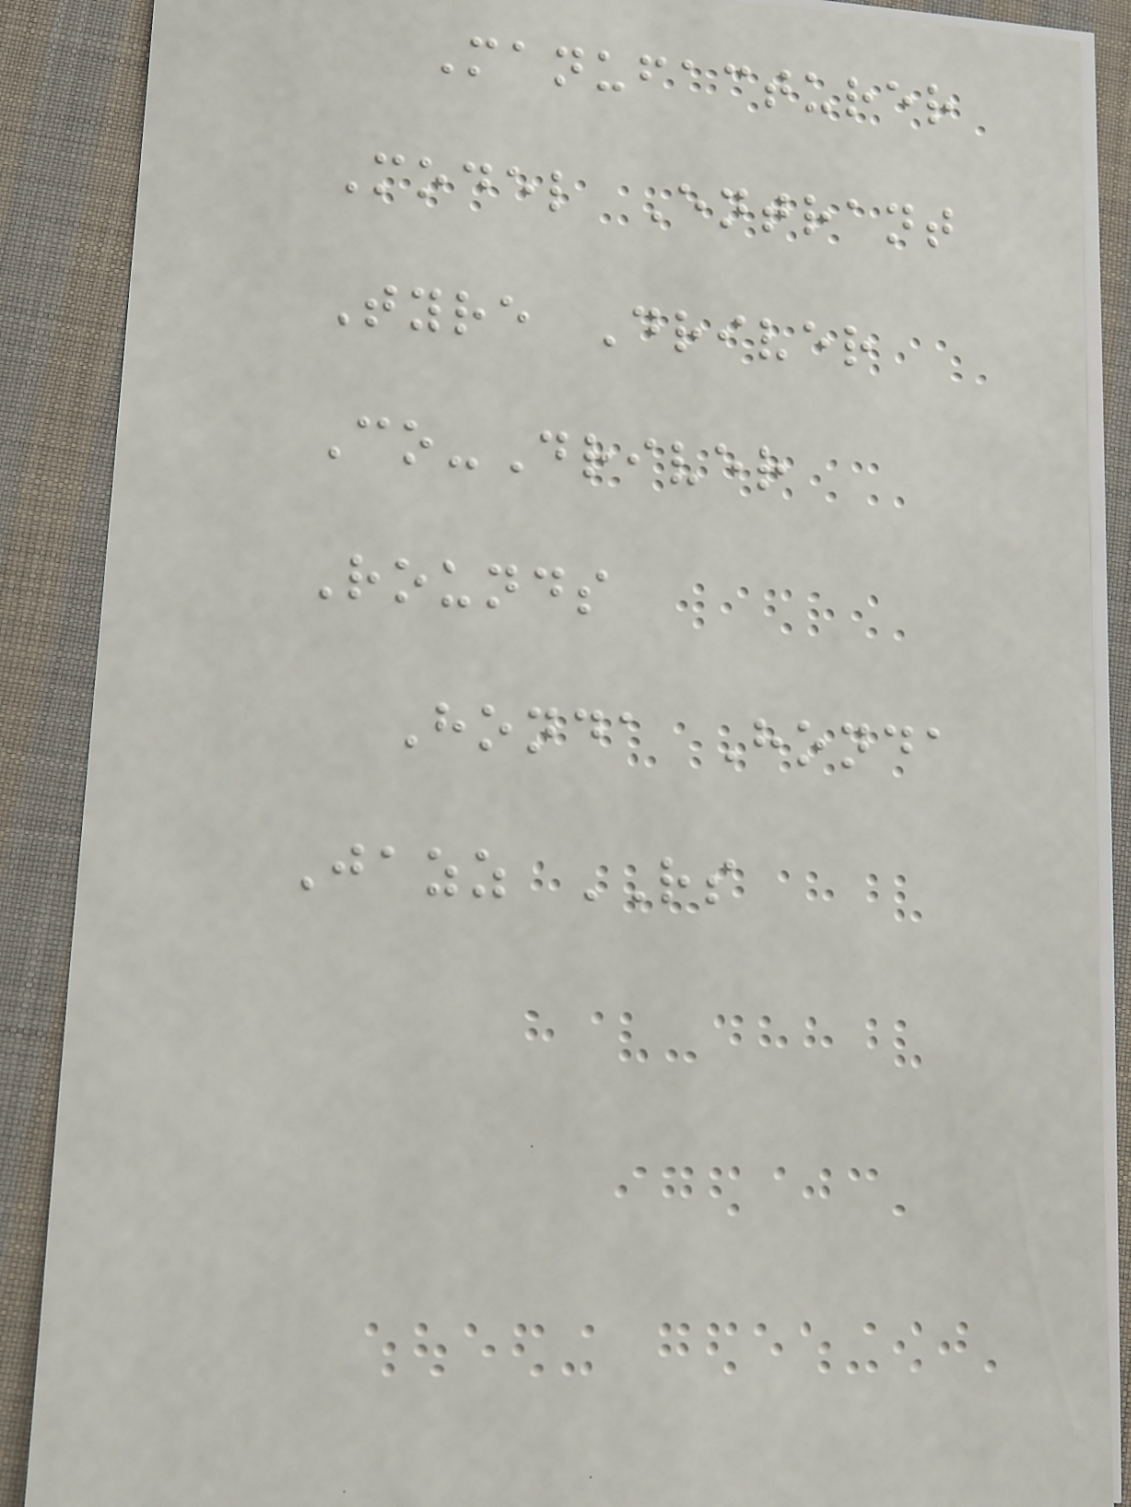Manufacturer
Model Entrant
Tyre Driver
Co-Driver
Rounds
Honda Honda
Jazz RS
